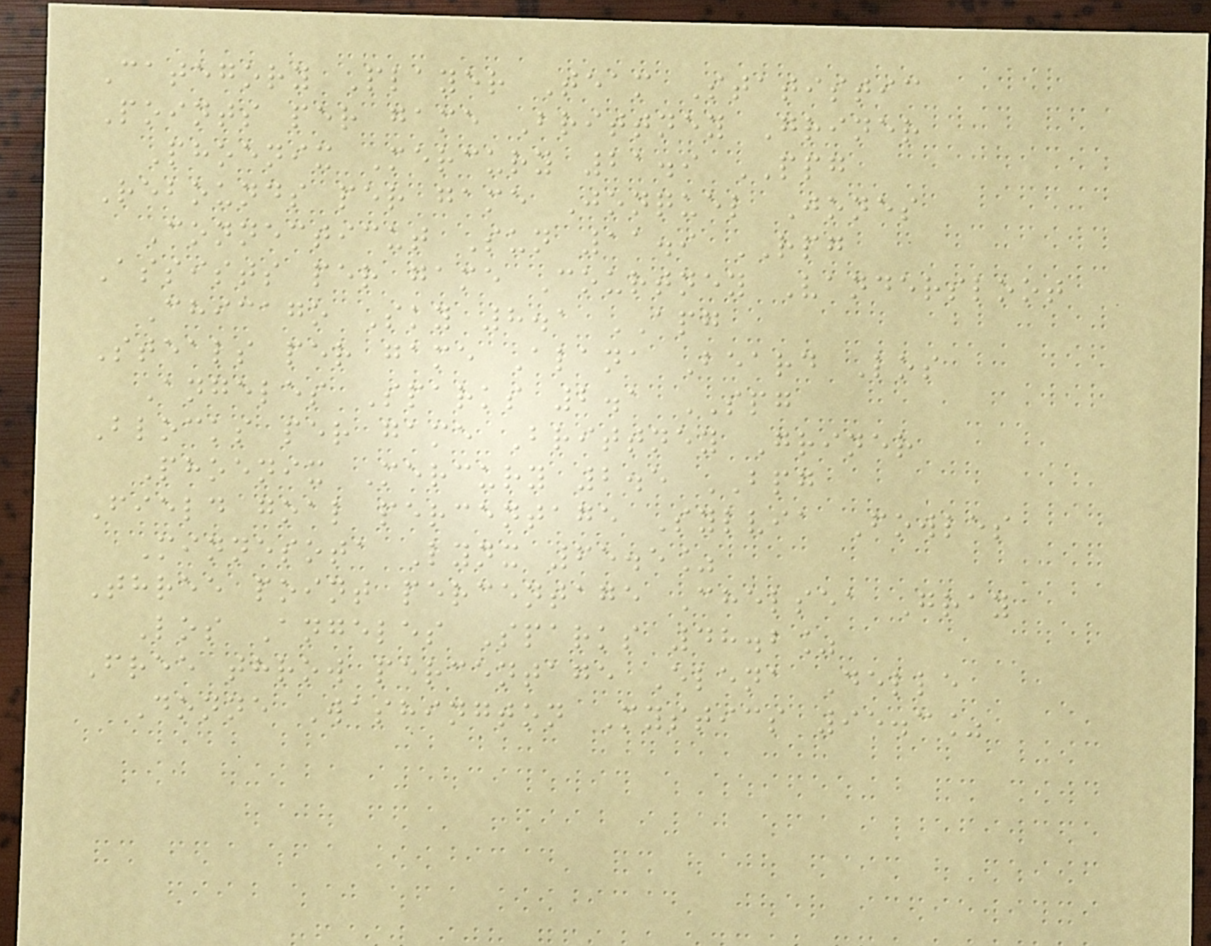Category Player Team Statistic
Points per game Brittney Griner
Phoenix Mercury 21.9 PPG
Rebounds per game Jonquel Jones
Connecticut Sun 11.9 RPG
Assists per game Courtney Vandersloot
Chicago Sky 8.1 APG
Steals per game Alana Beard Los
Angeles Sparks 2.1 SPG
Blocks per game Brittney Griner
Phoenix Mercury 2.5 BPG
Field goal percentage Sylvia Fowles
Minnesota Lynx 65.5%
Three point percentage Chelsea Gray
Los Angeles Sparks 48.2%
Free throw percentage Elena Delle
Donne Washington Mystics 95.3%
